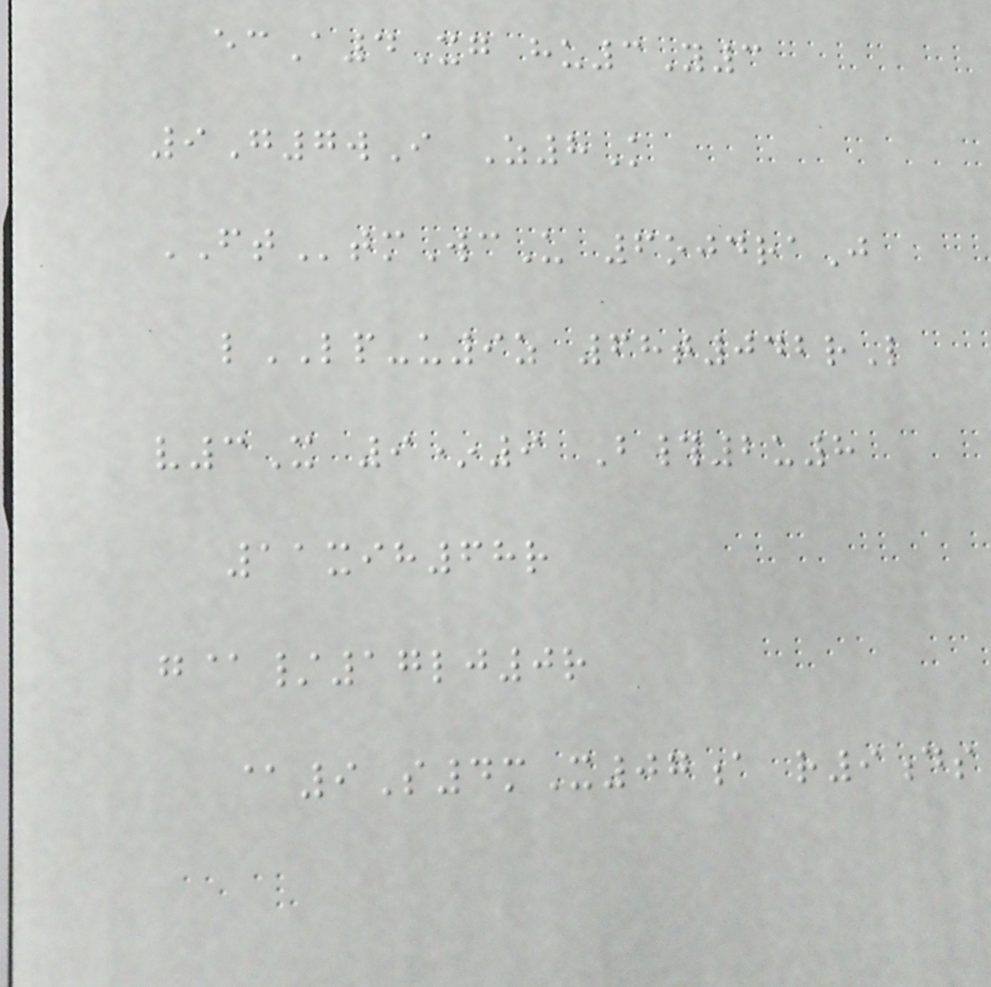ecA4Xg hu3Y3
9G7wI Z8K
FTtmWcU 6ojdraJ
lLP-u9z 68t042rL
v3X 9*9 B#2u8
11xih68r
g@/17lj0r
@9S4mX07a r9ds
